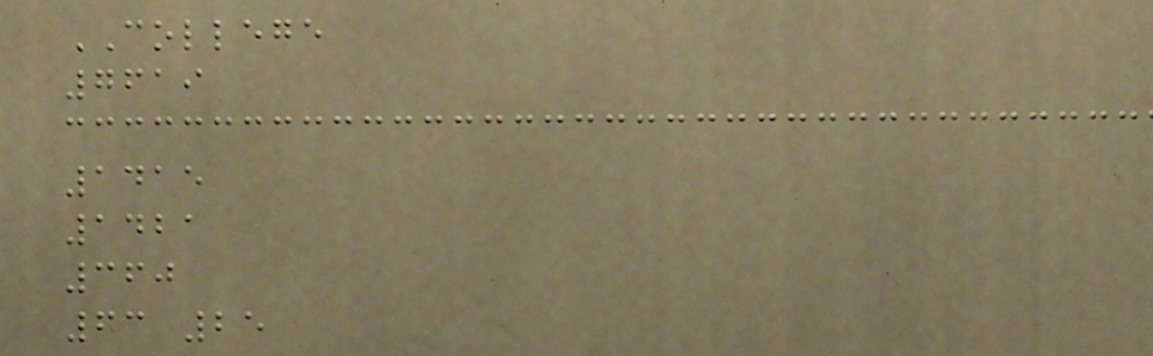COLLEGE
7619
1415
1421
360
63 25
